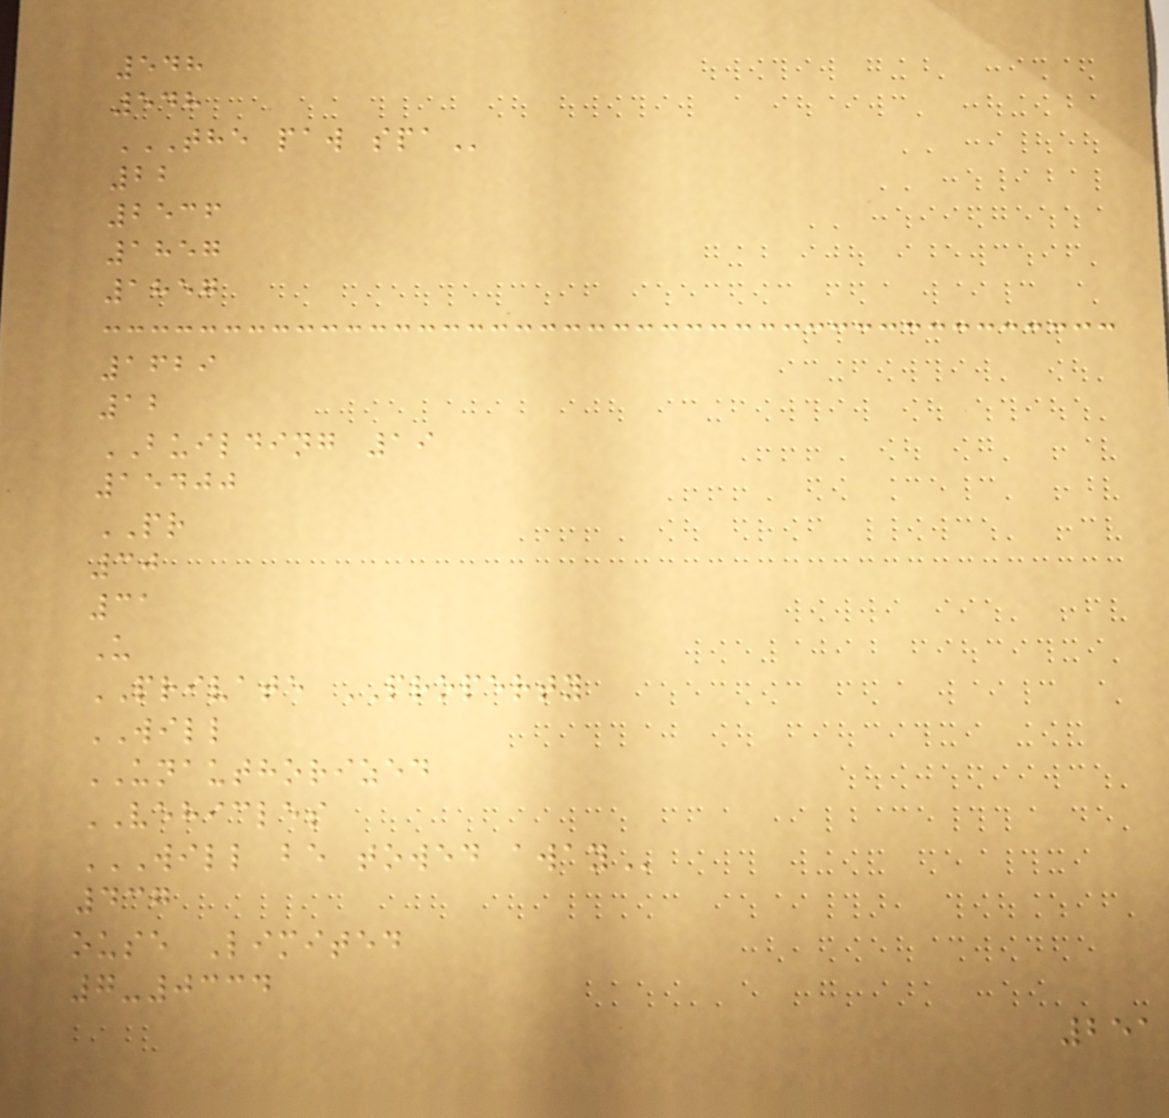548
548
THE PAW SPA
22
2536
1857
1857
1629
12
BUILDING 19
15400
PR
30
31
U
PRIVATE PROPERTY
WILL
UNAUTHORIZED
VEHICLES
WILL BE TOWED AWAY
437
ouse Limited
7-0334
251
